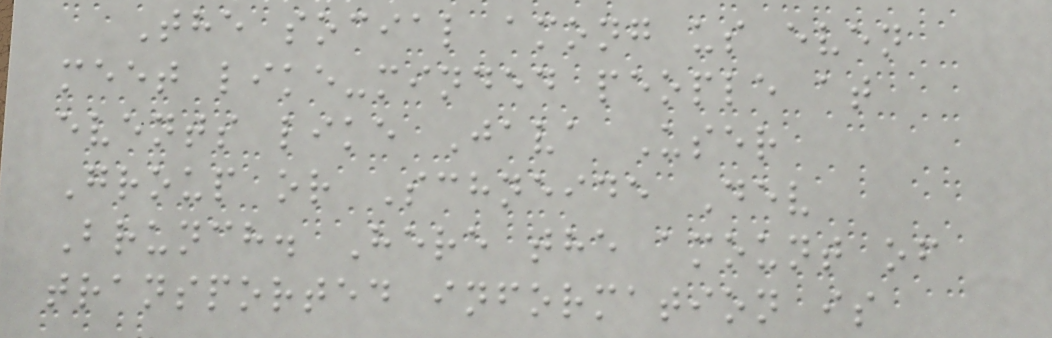The social among us even
meet like-minded people at
events like Java User
Group or Schneide Dev
Brunch. Here the amount of
transported information is
